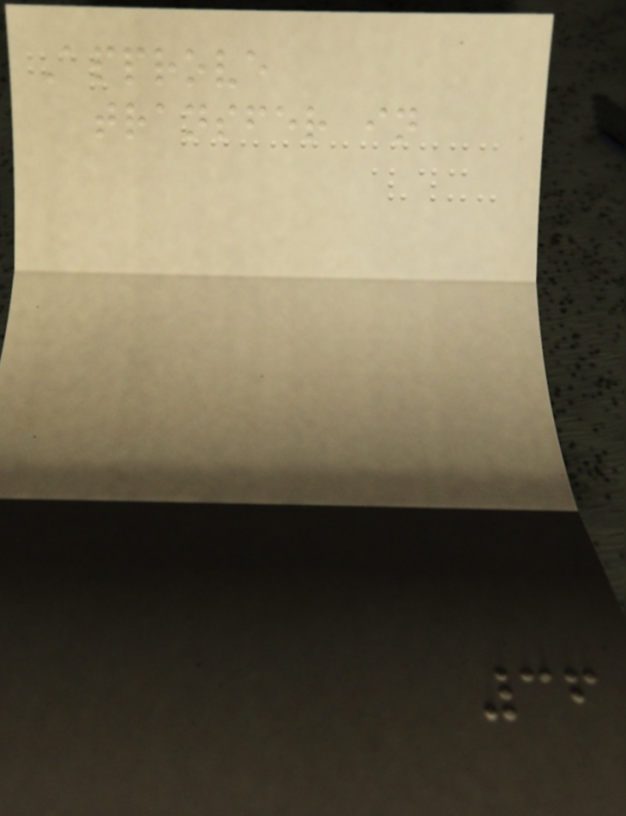Approve
transfer in
36
